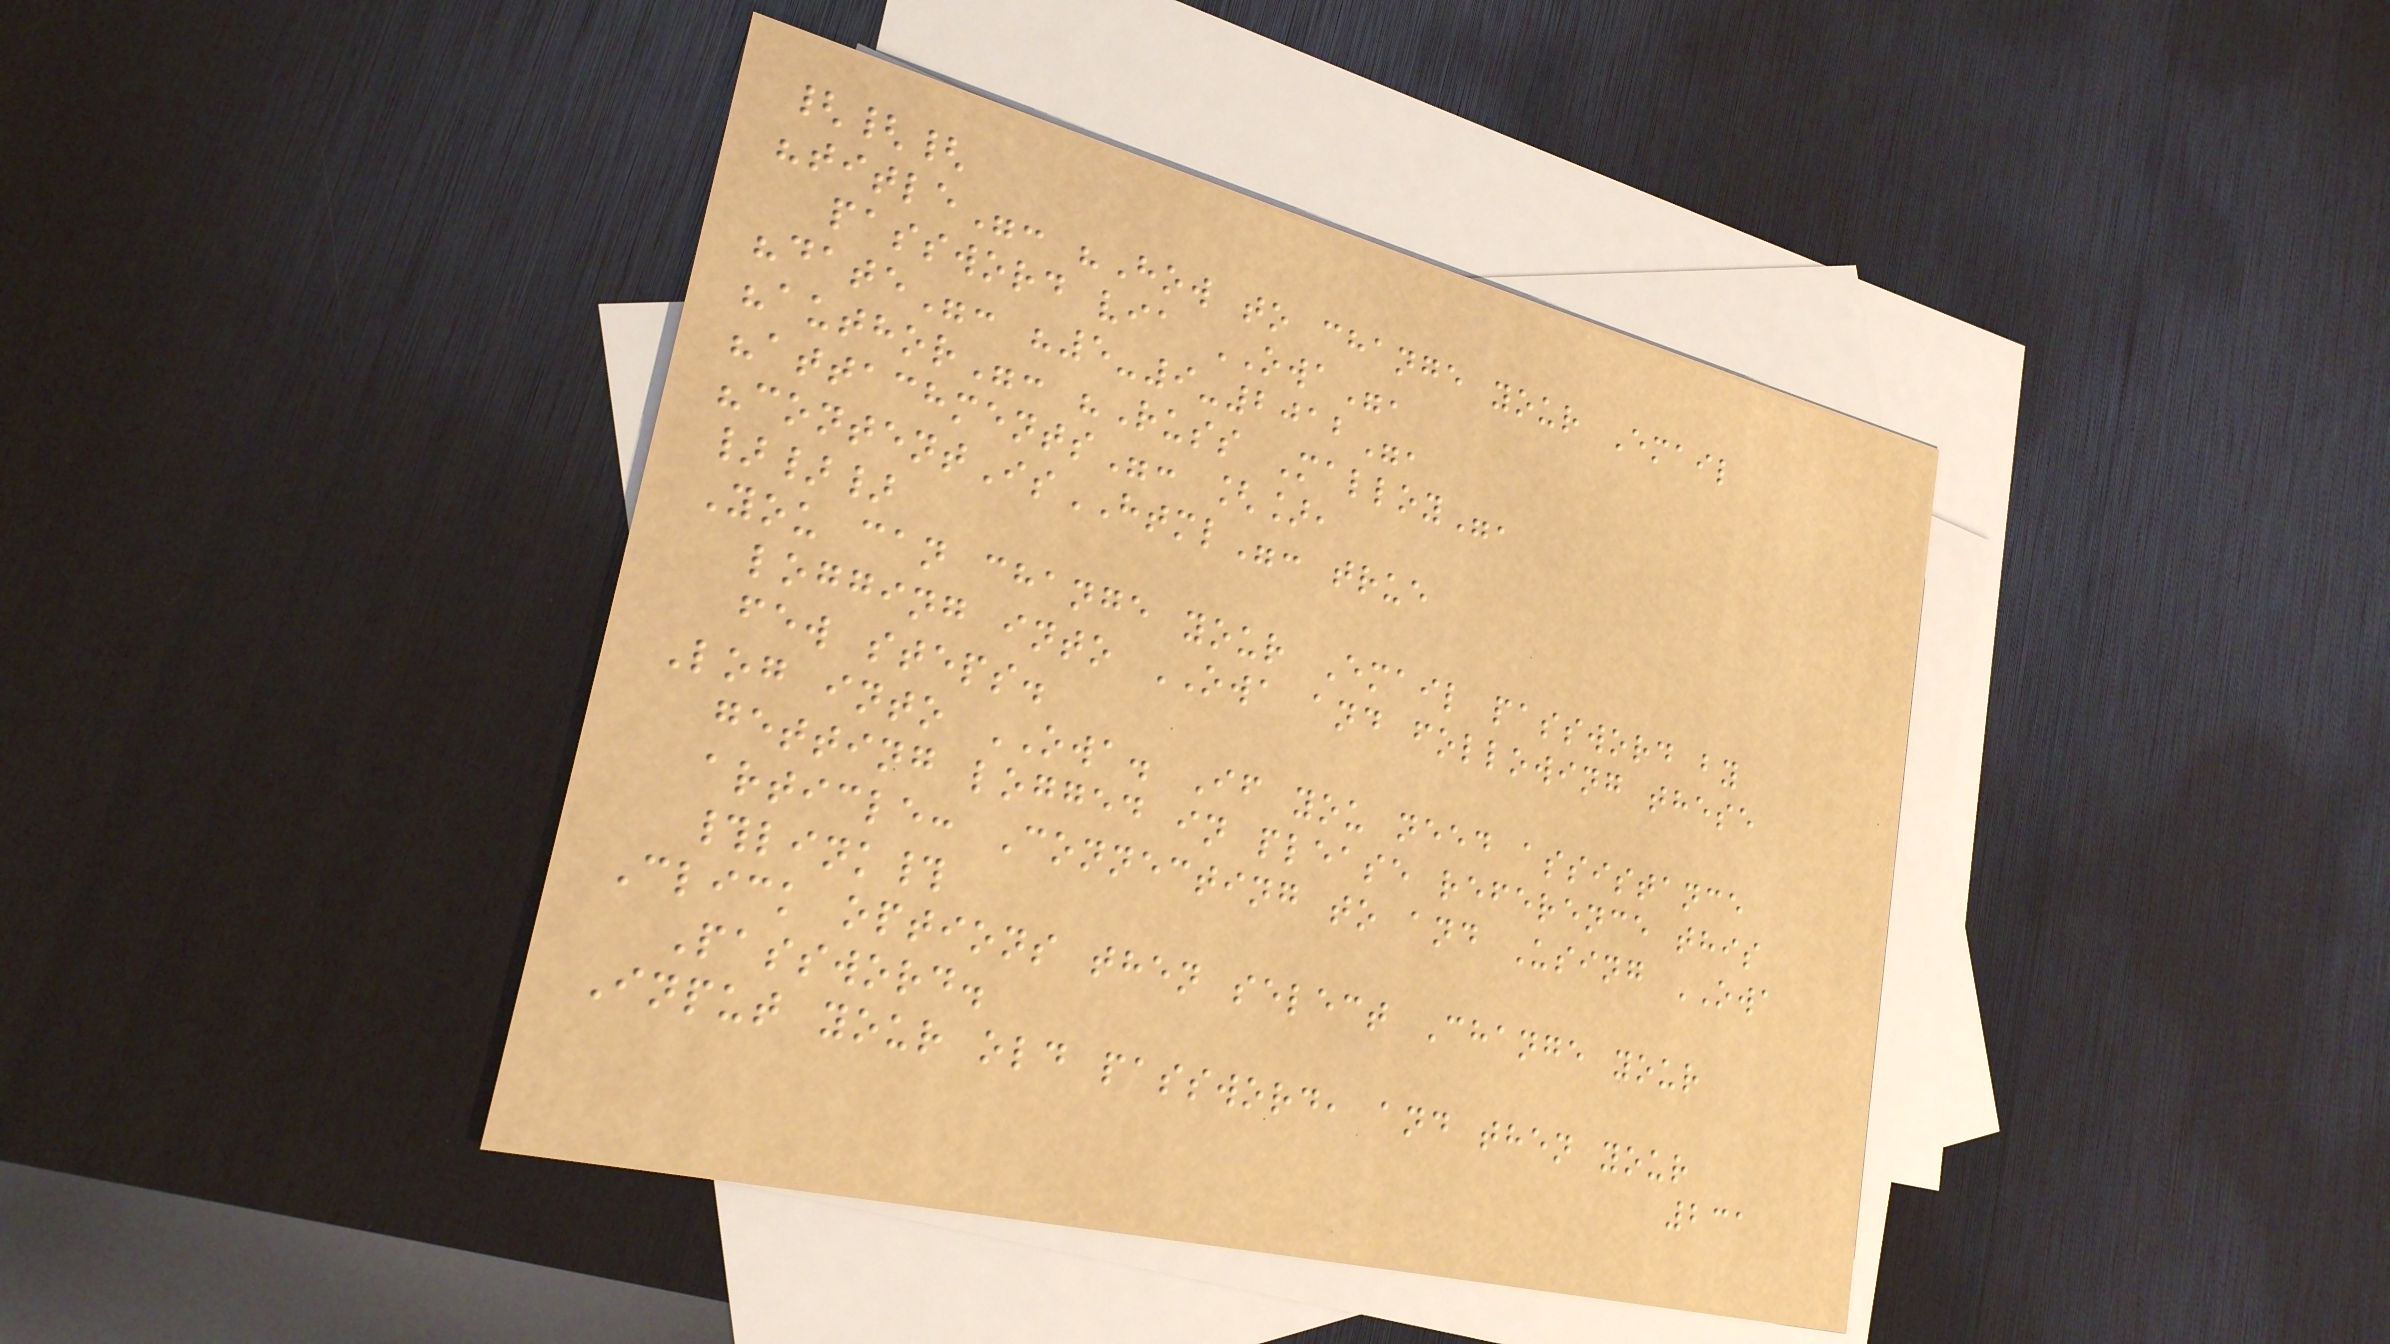{{{
"title": "How to change your Email
password via OWA",
"date": "5-9-2012",
"author": "Russ Malloy",
"attachments": [],
"contentIsHTML": true
}}}
You can change your Email password by
logging into OWA and following these
few steps.
Log into OWA. If you need assistance
getting logged in please reference this
article: Connecting to and Using OWA
#link#
Click options then select Change your
Password.
Input your old password, and then your
231
